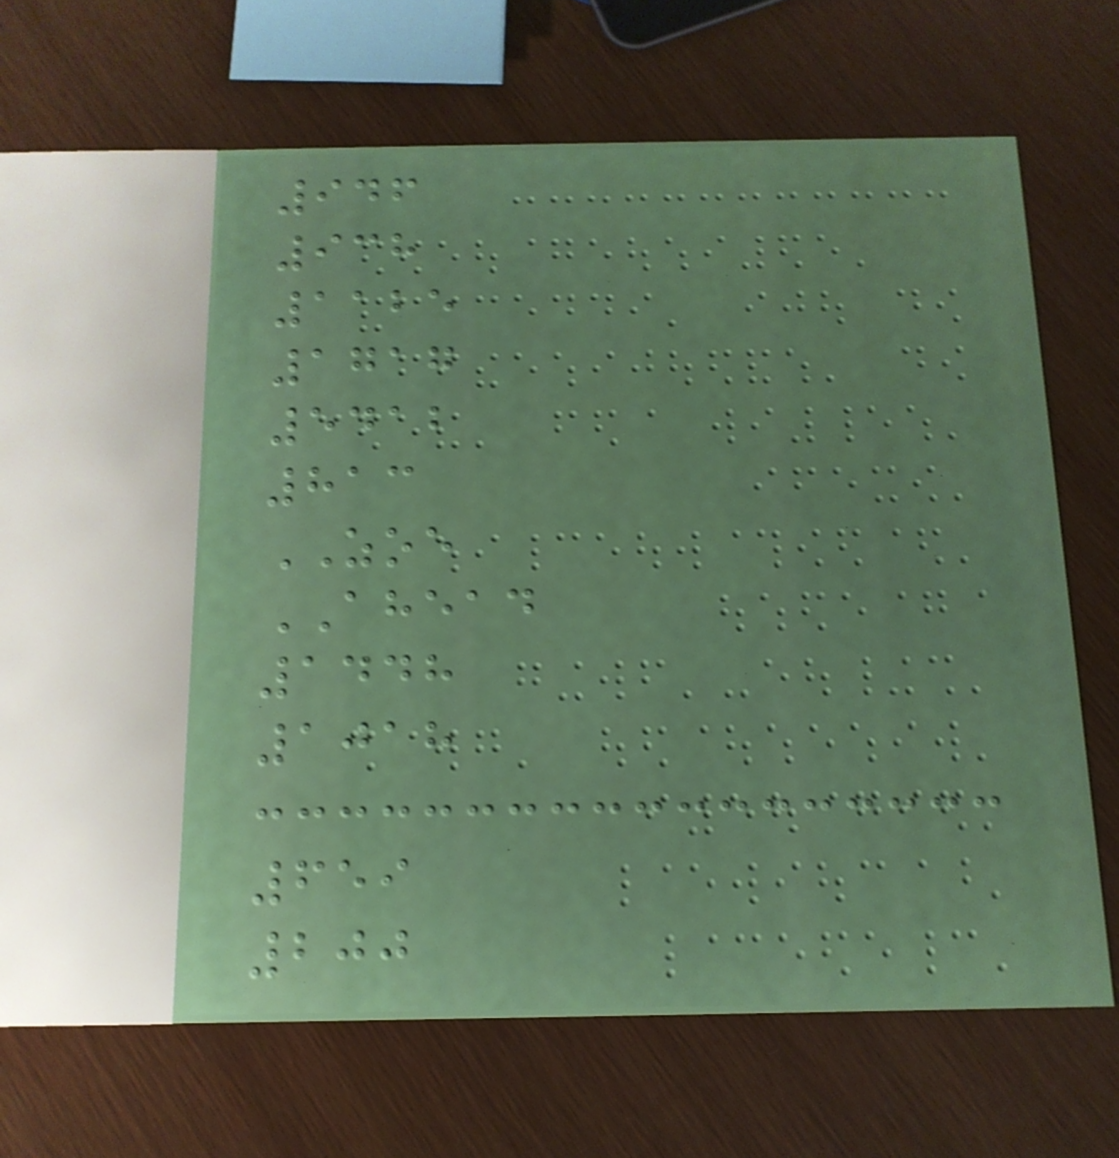946
938
1125
1717
5412
813
ZOE
AHEAD
1448
1018
659
200
